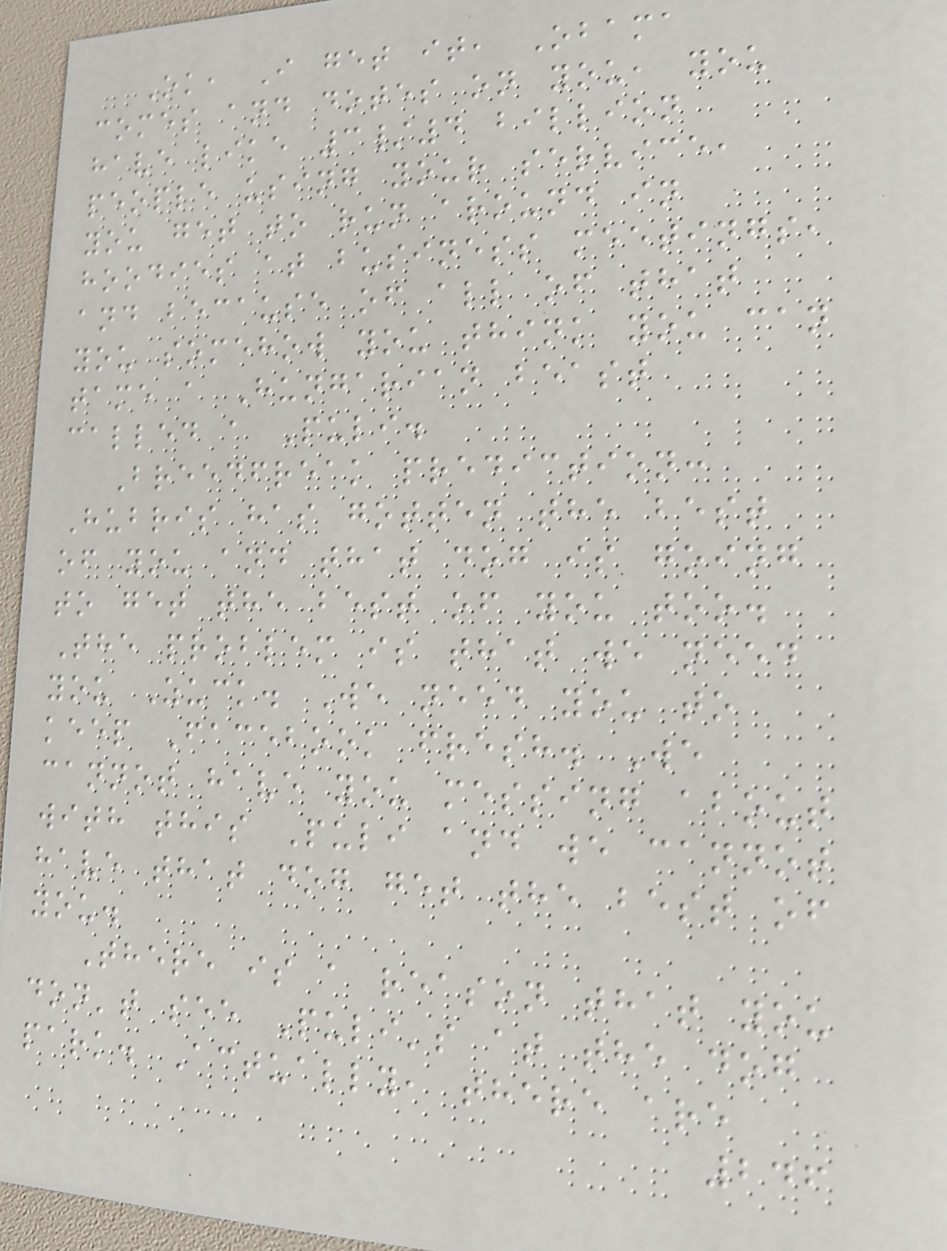Ok, I get it, Obama
comes and dotes on you, you
have like 3/4 billion
people using your service,
you get to run around in
hoodies at business meetings,
and because of all of that
you somehow you think you can
tame a Hungarian beast
called a Puli.
Breedfreak prediction:
Hubris has gotten the best
of you and that dog is going
to get the best of you too.
The problem is that we need
you Zuck. We need you to
keep Facebook fresh. We
cannot have you messing about
with this Puli and we cannot
have that dog get the best of
you.
There is a reason that you
don't see Puli's at the dog
park. Actually, there are
246
